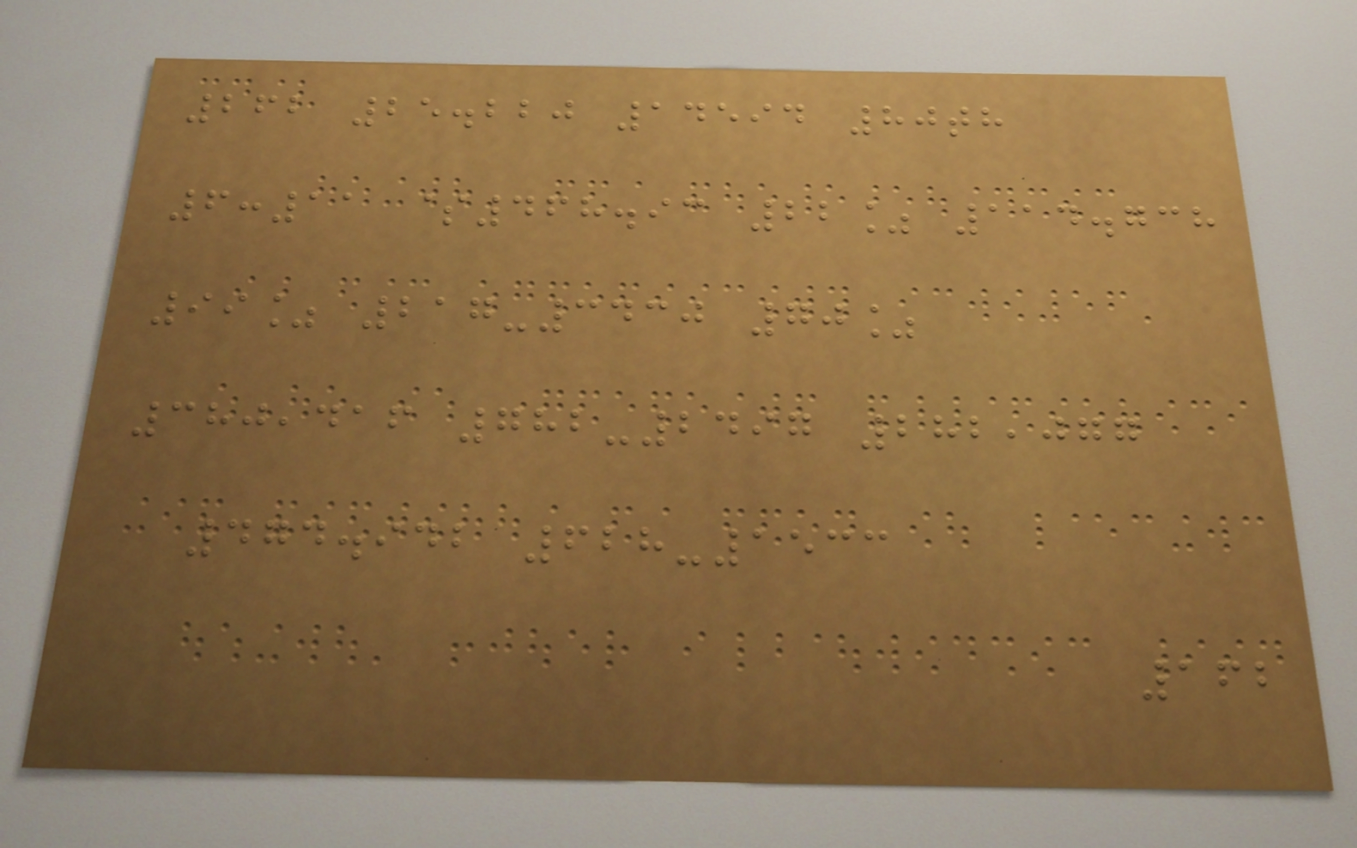262 25.220 14594 80th
6:11 $468.93 22% 114.738
99% 217-3430 70%
380,416 782-2497 282,077
474.942 628-1533
162
